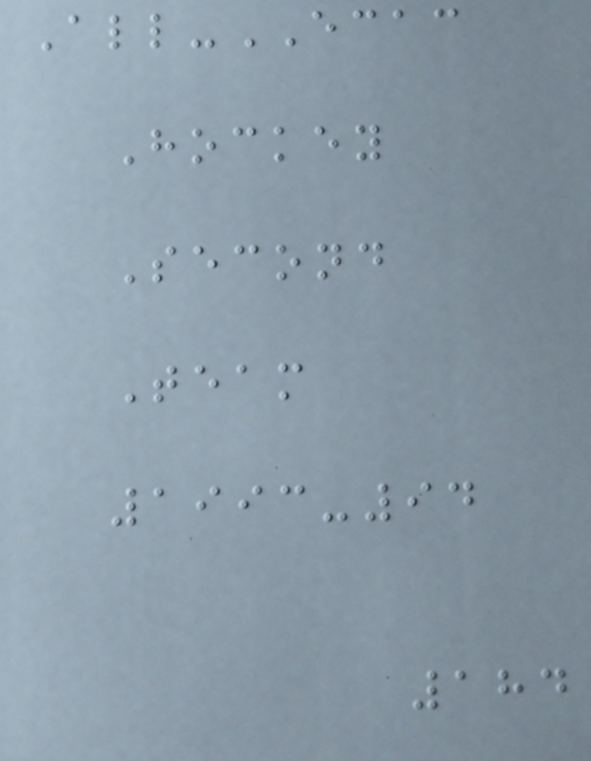All-ECAC
Hockey
Second
Team
1993-94
184
